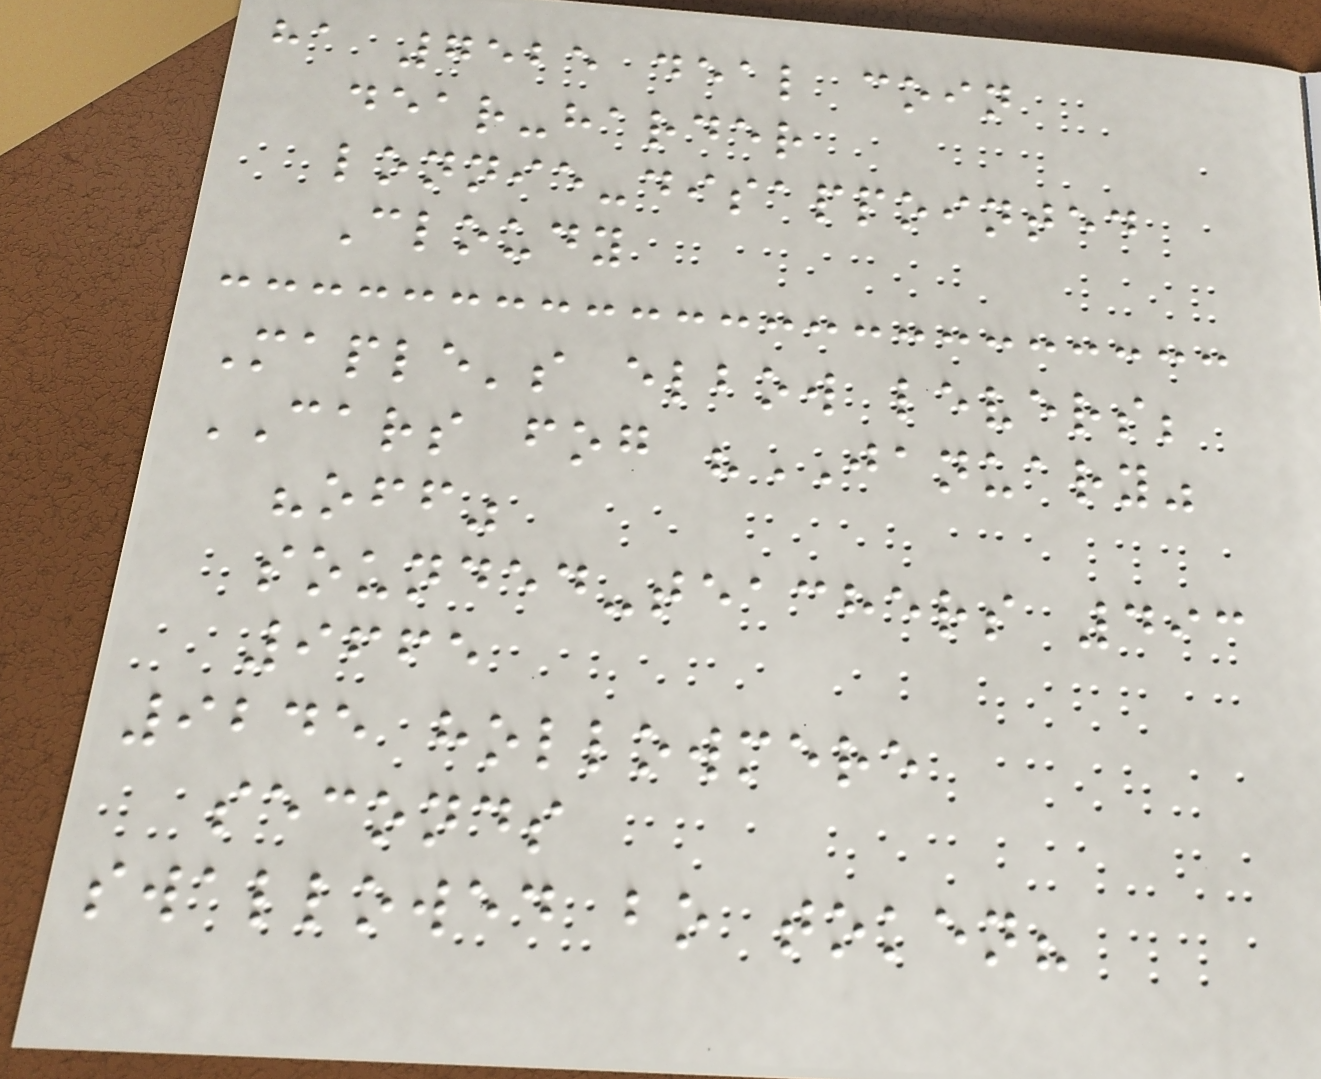ha 7525 deal coin
dear-harder
lonnie-disappointed
Cloudy
Maple's elbow levers;
CARS fog "JANUARY"
"off"
sounded-teachers 493
9665
9245 hollowmere
seconds
swallowed bo token?
